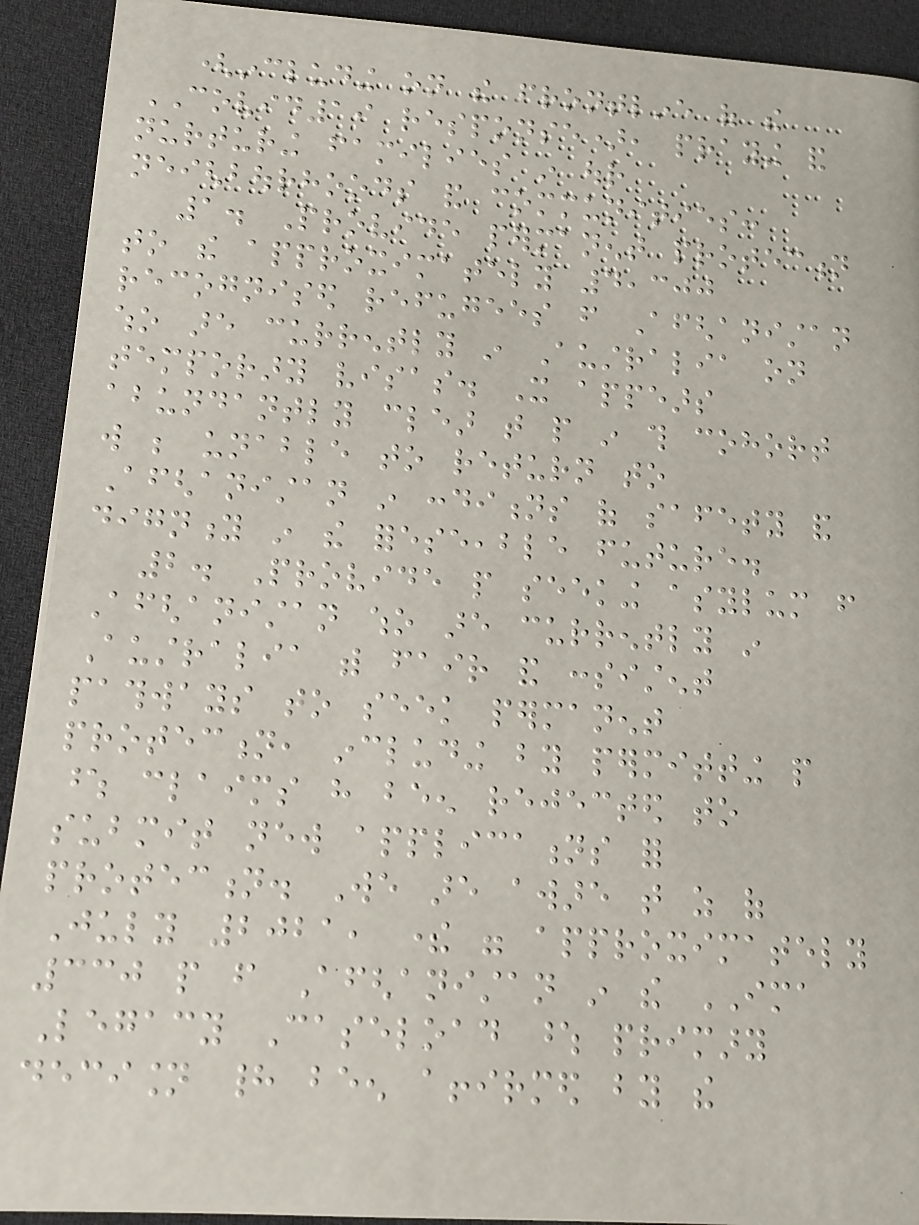(including on the frontline of the
COVID19 response), praying and
nurturing families in our
neighbourhoods and communities:
1. Provide permanent protection
to the approximately 4,300
recognised refugees from Afghanistan
who are currently in Australia on
temporary visas. It appears
abundantly clear that people in this cohort
will be unable to return to
Afghanistan in conditions of safety and
dignity in the foreseeable future.
2. Provide people seeking asylum from
Afghanistan who are currently in
Australia with fair and consistent
pathways to seek permanent
protection, including by permitting people
whose claims have been rejected to
submit new applications for
protection. We are aware that as of
July 2021, there were approximately
330 people from Afghanistan in the IMA
Legacy Caseload whose primary
decision had been affirmed by the
